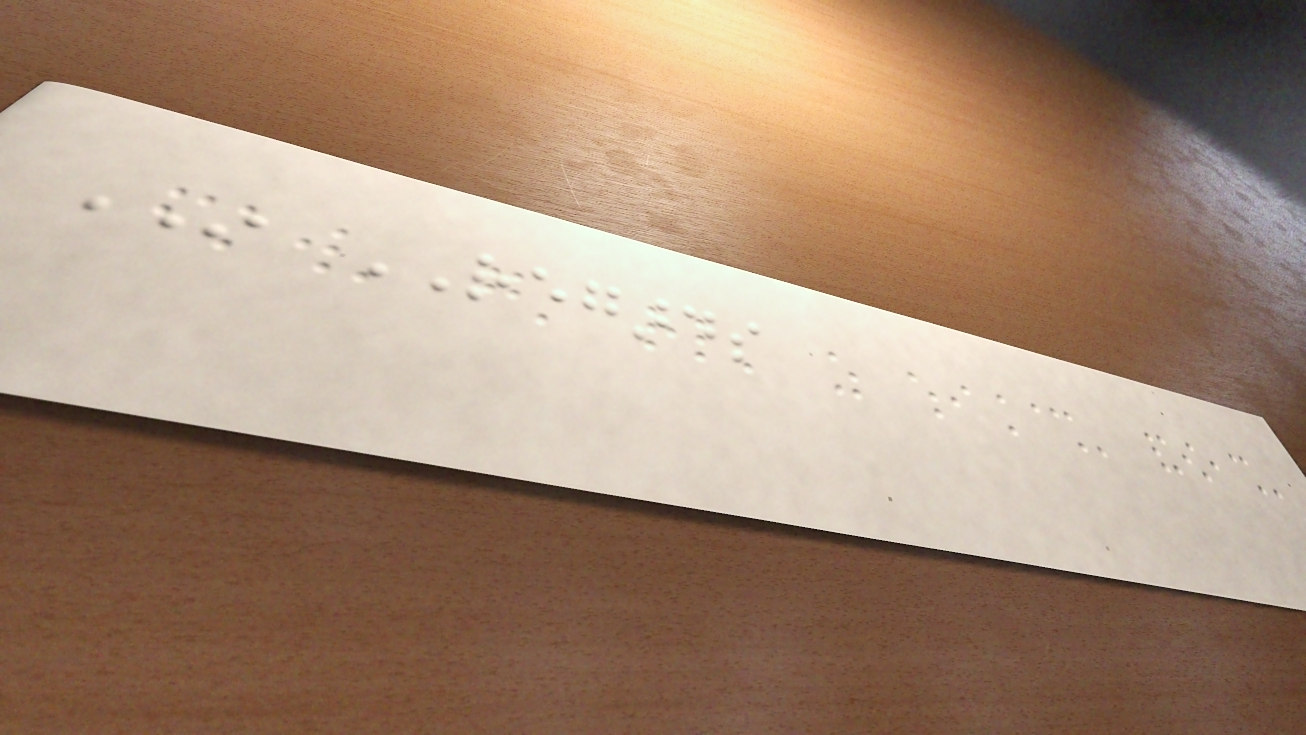IN REGARDS
